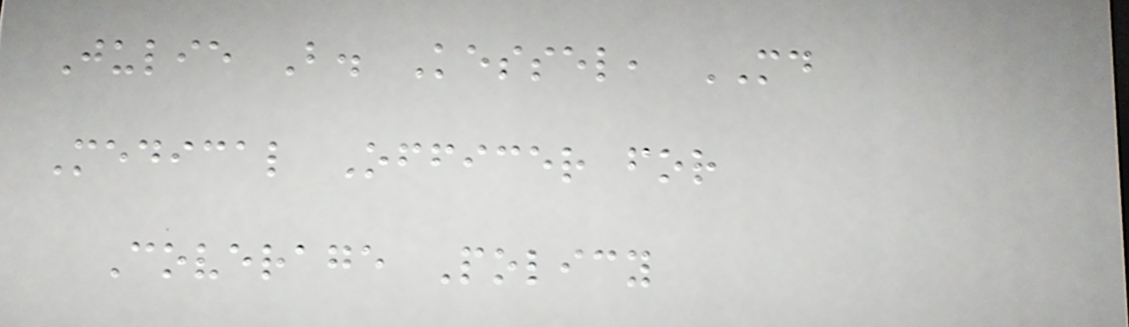Julie B. Kessel, MD
Medical Officer for
Coverage Policy
